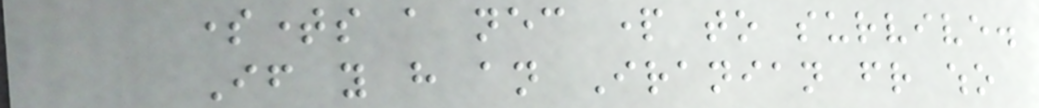sometimes a necessary part to survive.
If you have an Iranian friend who
